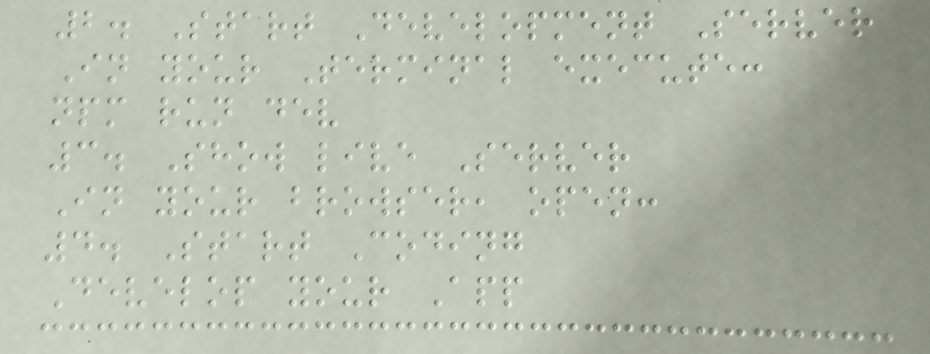2. Start Development Server
In your Terminal execute:
npm run dev
3. Show live Server
In your browser, open:
4. Start Coding
Develop your App
